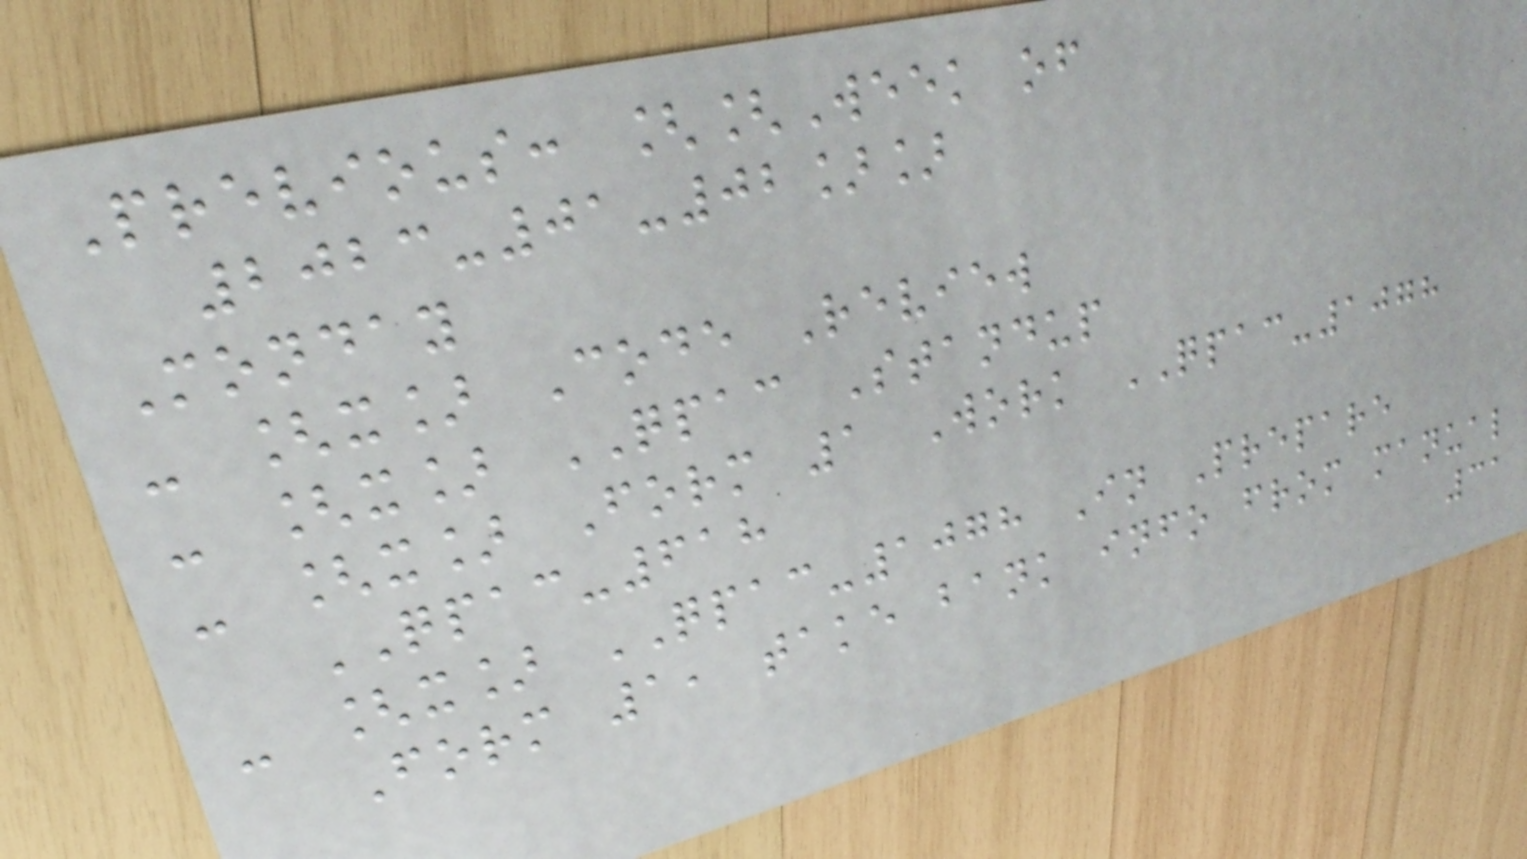Previous: [[Week of
2023-01-02]]
Monday
- [x] Code Review
- [x] QPAC Standup
- [x] Form 1 Work QPAC-1078
QPAC-618
- [x] QPAC-1078 In Prepare
Form 1, take bank info from manual
31
